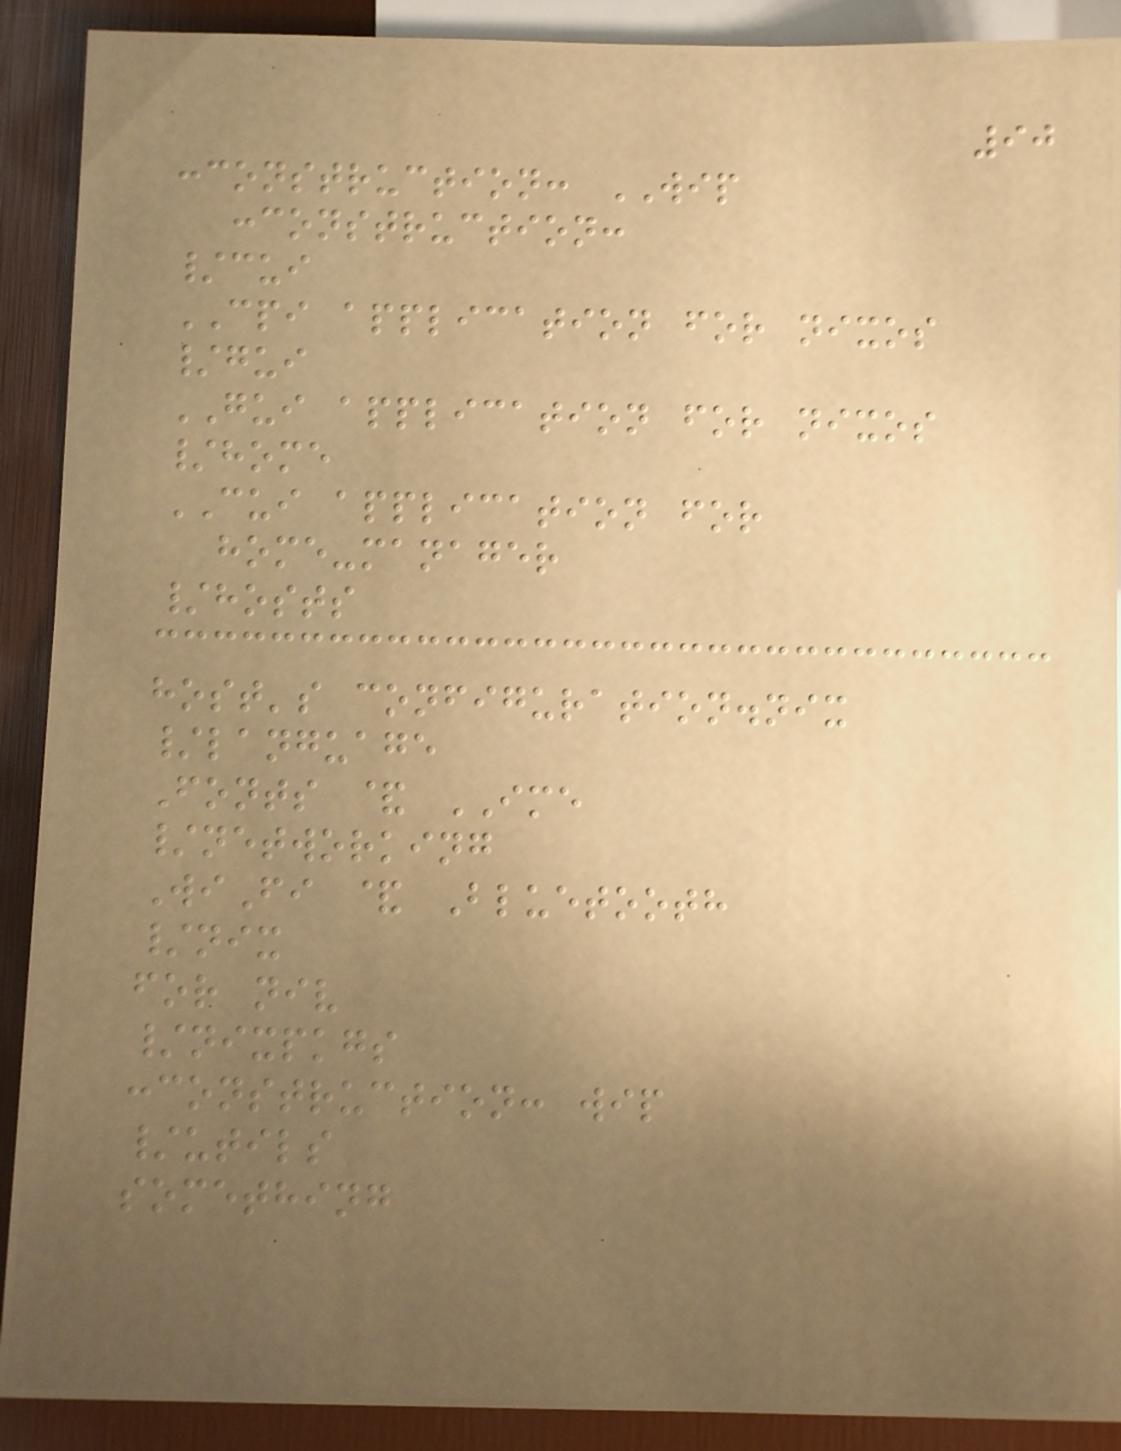90
:construction: WIP
:construction:
/cui
CPI application for nixos
/gui
GUI application for nixos
/home
CUI application for
home-manager
/hosts
host's configuration.nix
/language
Fonts & IME
/networking
WiFi & Bluetooth
/nix
for niv
/nixpkgs
:construction: wip
/utils
something
